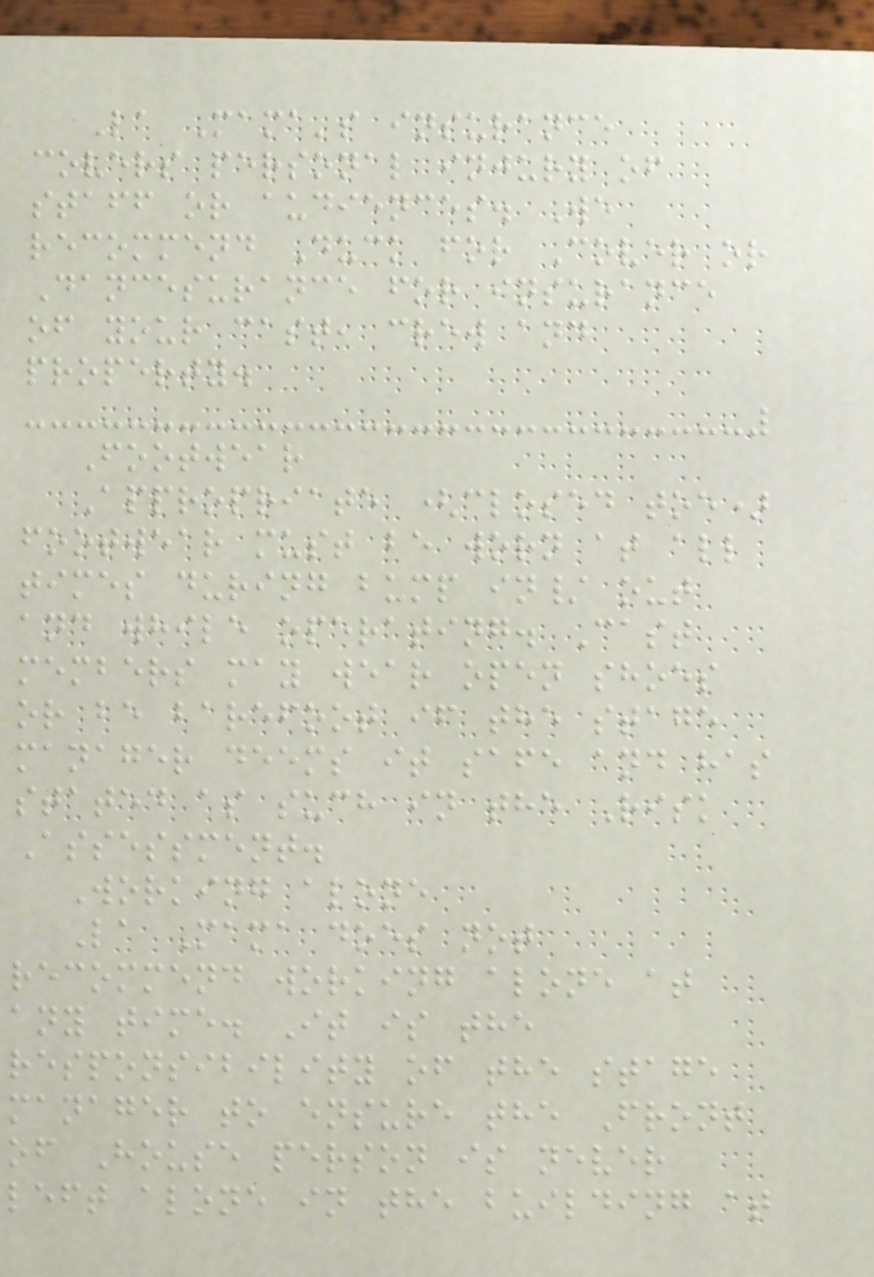La Mama's insurance
covers personal injury of
staff or audiences. We
recommend Duck for Cover or
Dancesurance for insurance
of your cast, crew and
property.
Footwear
Appropriate (closed toe)
footwear must be worn at all
times during bump in/ out
and while operating. Cast
members may wear open shoes
or be barefoot if the stage
manager deems it safe and has
stated as such in the Risk
Assessment.
Working alone
La Mama does not
recommend working alone at
any time. It is the
responsibility of the stage
manager to ensure the Front
of House person is never
left alone in the building at
